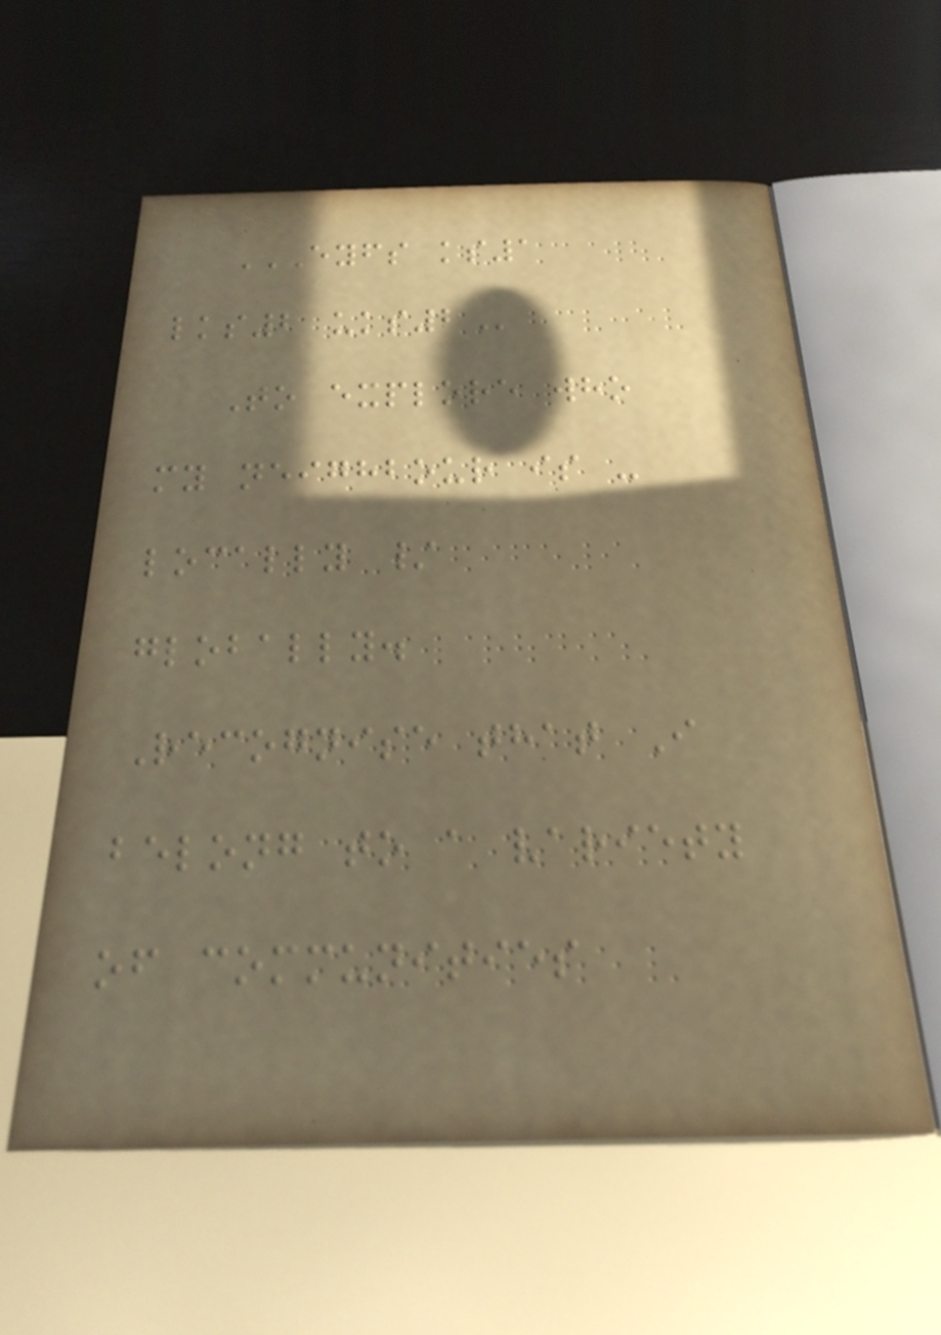EYFS KS1
LKS2 UKS2
To explore who
my neighbour is -
locally /
globally.
Recognise that I
belong to a variety
of communities
